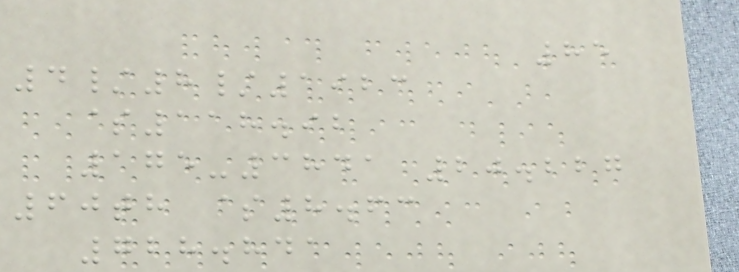85
4/8/1923
$118.92
175-3841 20.227
60th $8.63
728.841
